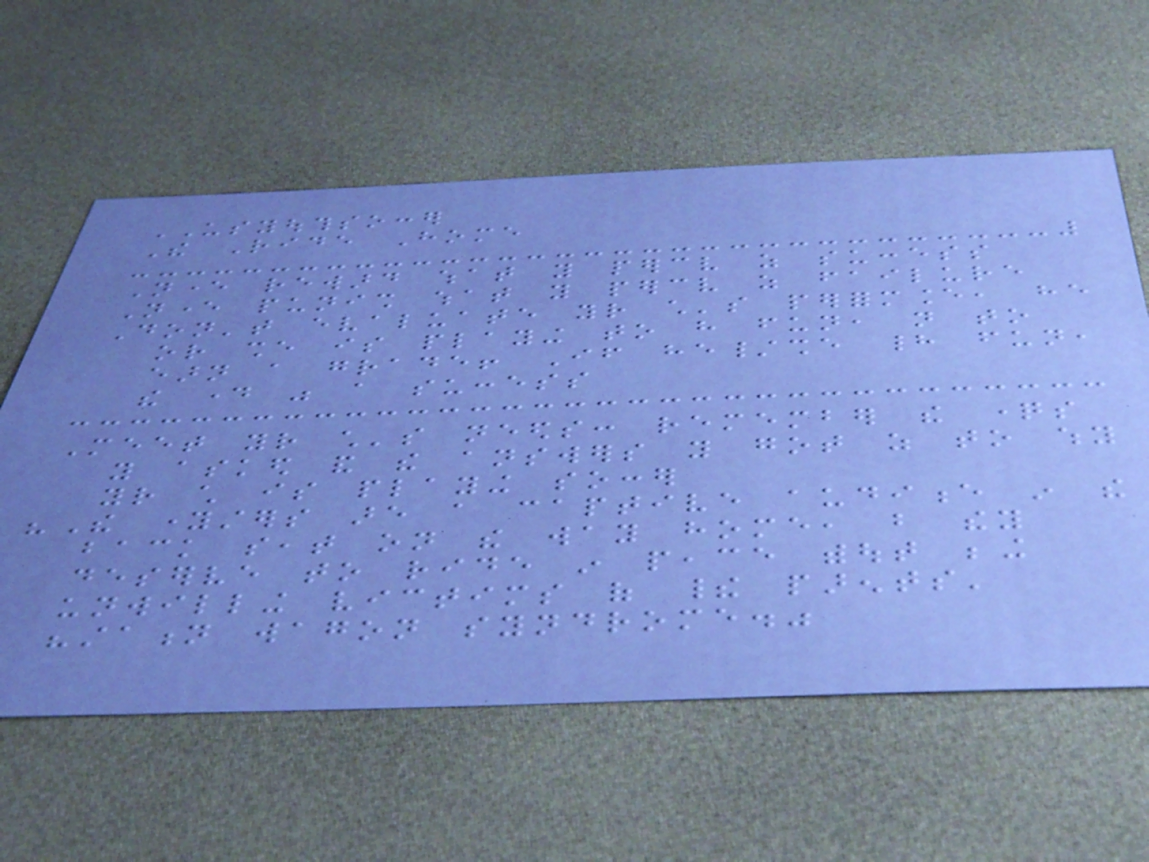USYOUTHSOCCER
The Ride Home
Never reward what you perceive as success
Never punish what you perceive as failure
Don't evaluate your child's performance, he
or she is playing to have fun, not to
earn a grade! If he/she had fun,
the day was a success
Meet your child's needs: remember the questions
you asked and the answers you got as to why
your child is playing soccer
"The youngsters are a captive audience in the
back seat on the way home, but they
deserve to ride in peace without being
unwilling victims of their parents'
"station wagon syndrome."
